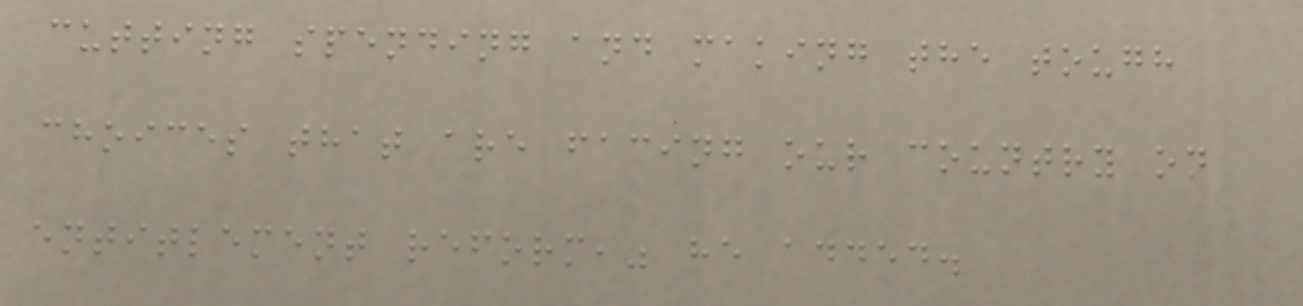cutting spending and making the tough
choices that are facing our country on
entitlement reform," he added.
